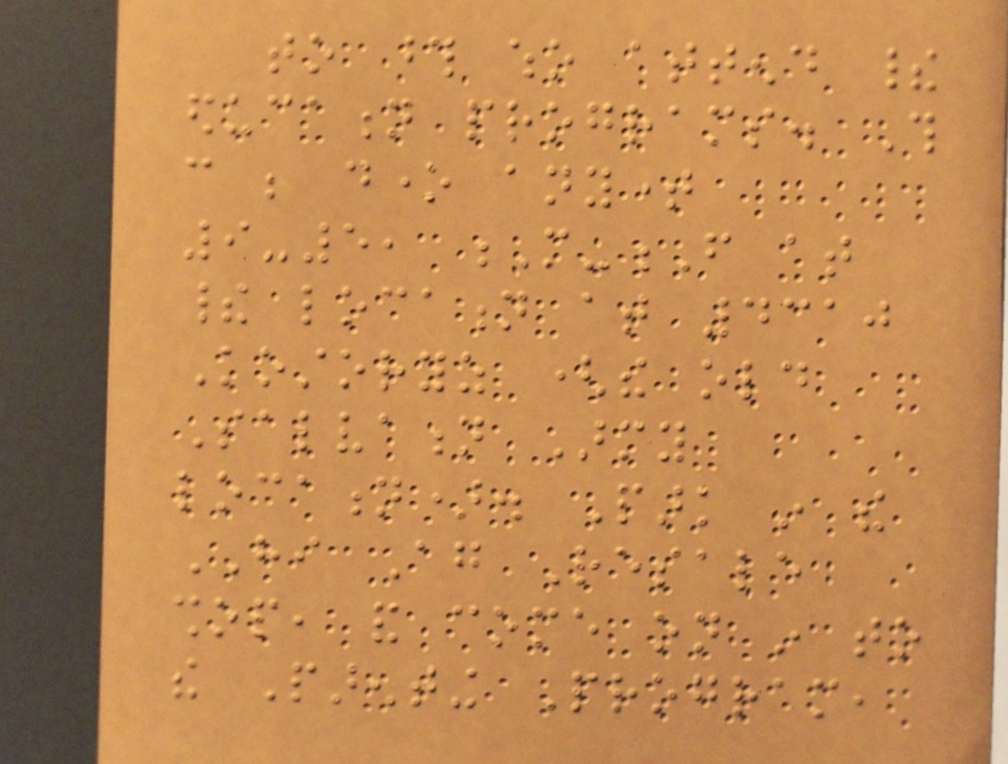to those who attend their
education programs. This
can be done anytime
9-5, M-F at
their location at 4310
Kostoryz (the old
Salvation Army
location). Park in the
HI Again Resale
shop, and come on in to
the Parenting Program,
